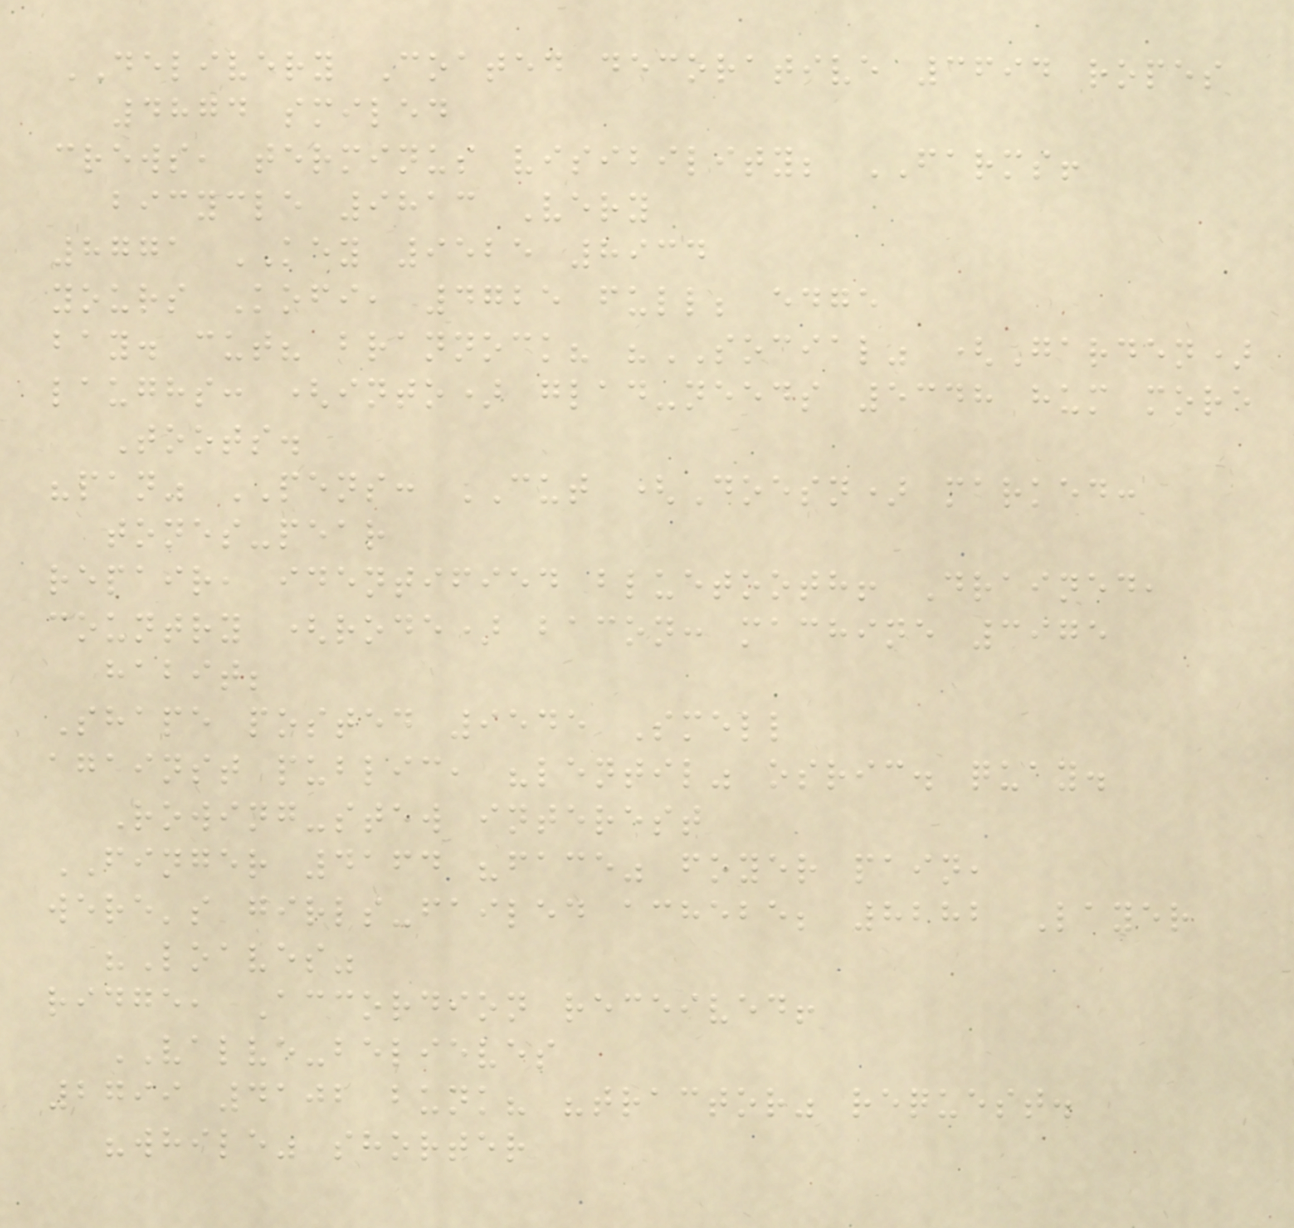DELIVERY Coated decorative 3694 ropes
4874 smiled
crews, terminus visibility; FARMS!
bicycle 9813 Very
8771 KEY 9525 8934
yours Kofi, 4725 full; edge
bay. cut? brannock? "SOCIAL" (Garden)
laughs: (into) glad-needs 5348 hum more
Toots.
"pan" PENS: CUT (Doesn) marked:
tones-pear
repair, identified bluetooth! Drained,
country (rode) bacon: machine 3975
habit;
Shape posted 9545 Smell
against public, "lentil" osric. quay.
Rowing-stew interest
FINGER 4164 "face" foyer pain,
were's girls-failed achebe; 8282 Layer
"Loaves"
ridge, Accordion received!
VALVE-believes
2799 4102 bunk? "tractor" request.
"while" shorter
